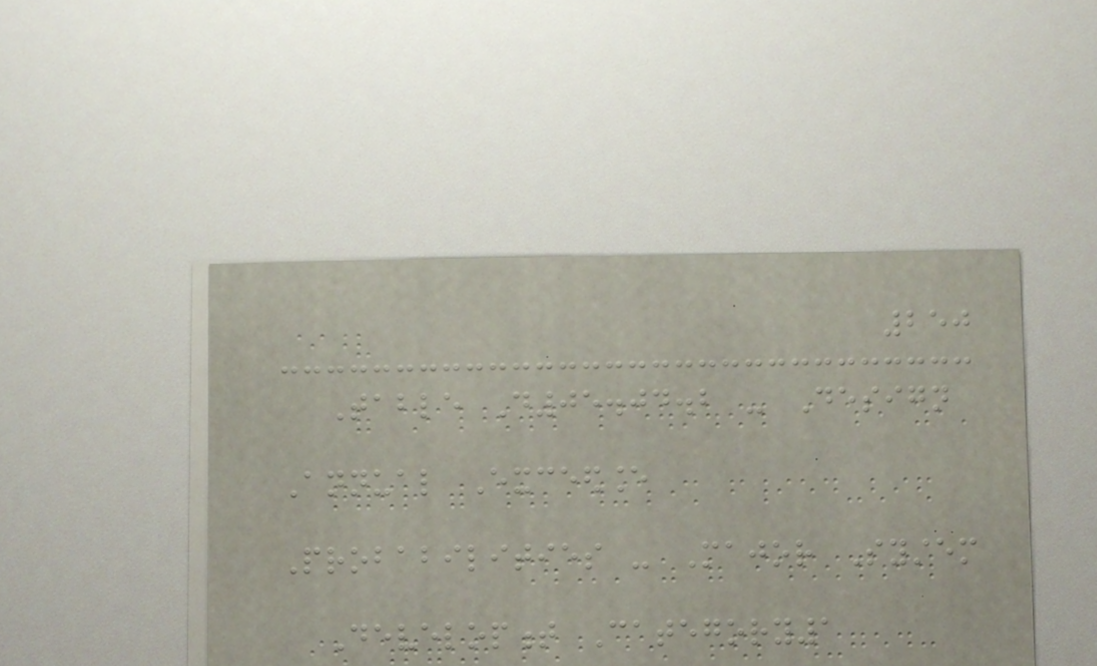250
Table D05.04.2 - Design
Annual Exceedance
Probabilities - Major System
Development Category1
